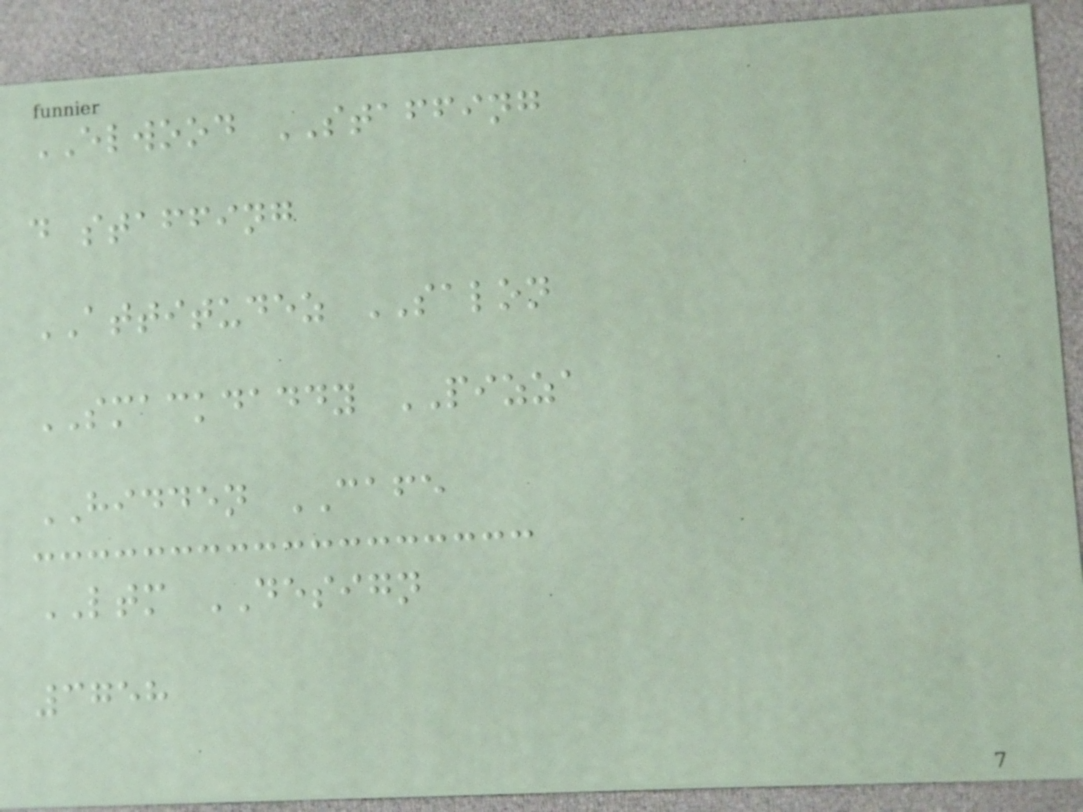ELWOOD STAFFING
d staffing
ATTITUDEZ SALON
SMACKDADDY PIZZA
HIDDEN CAFE
LTM DESIGN
3758
